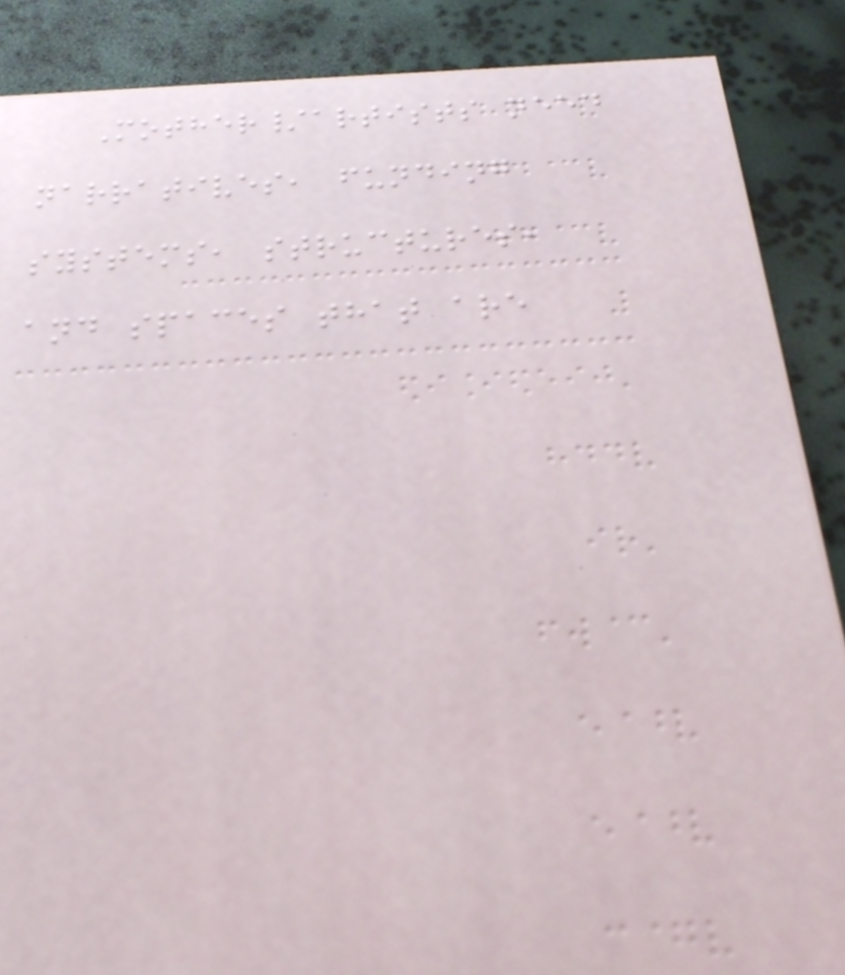Mother/artists need
narratives, funding
systems, structures,
and spaces that are
